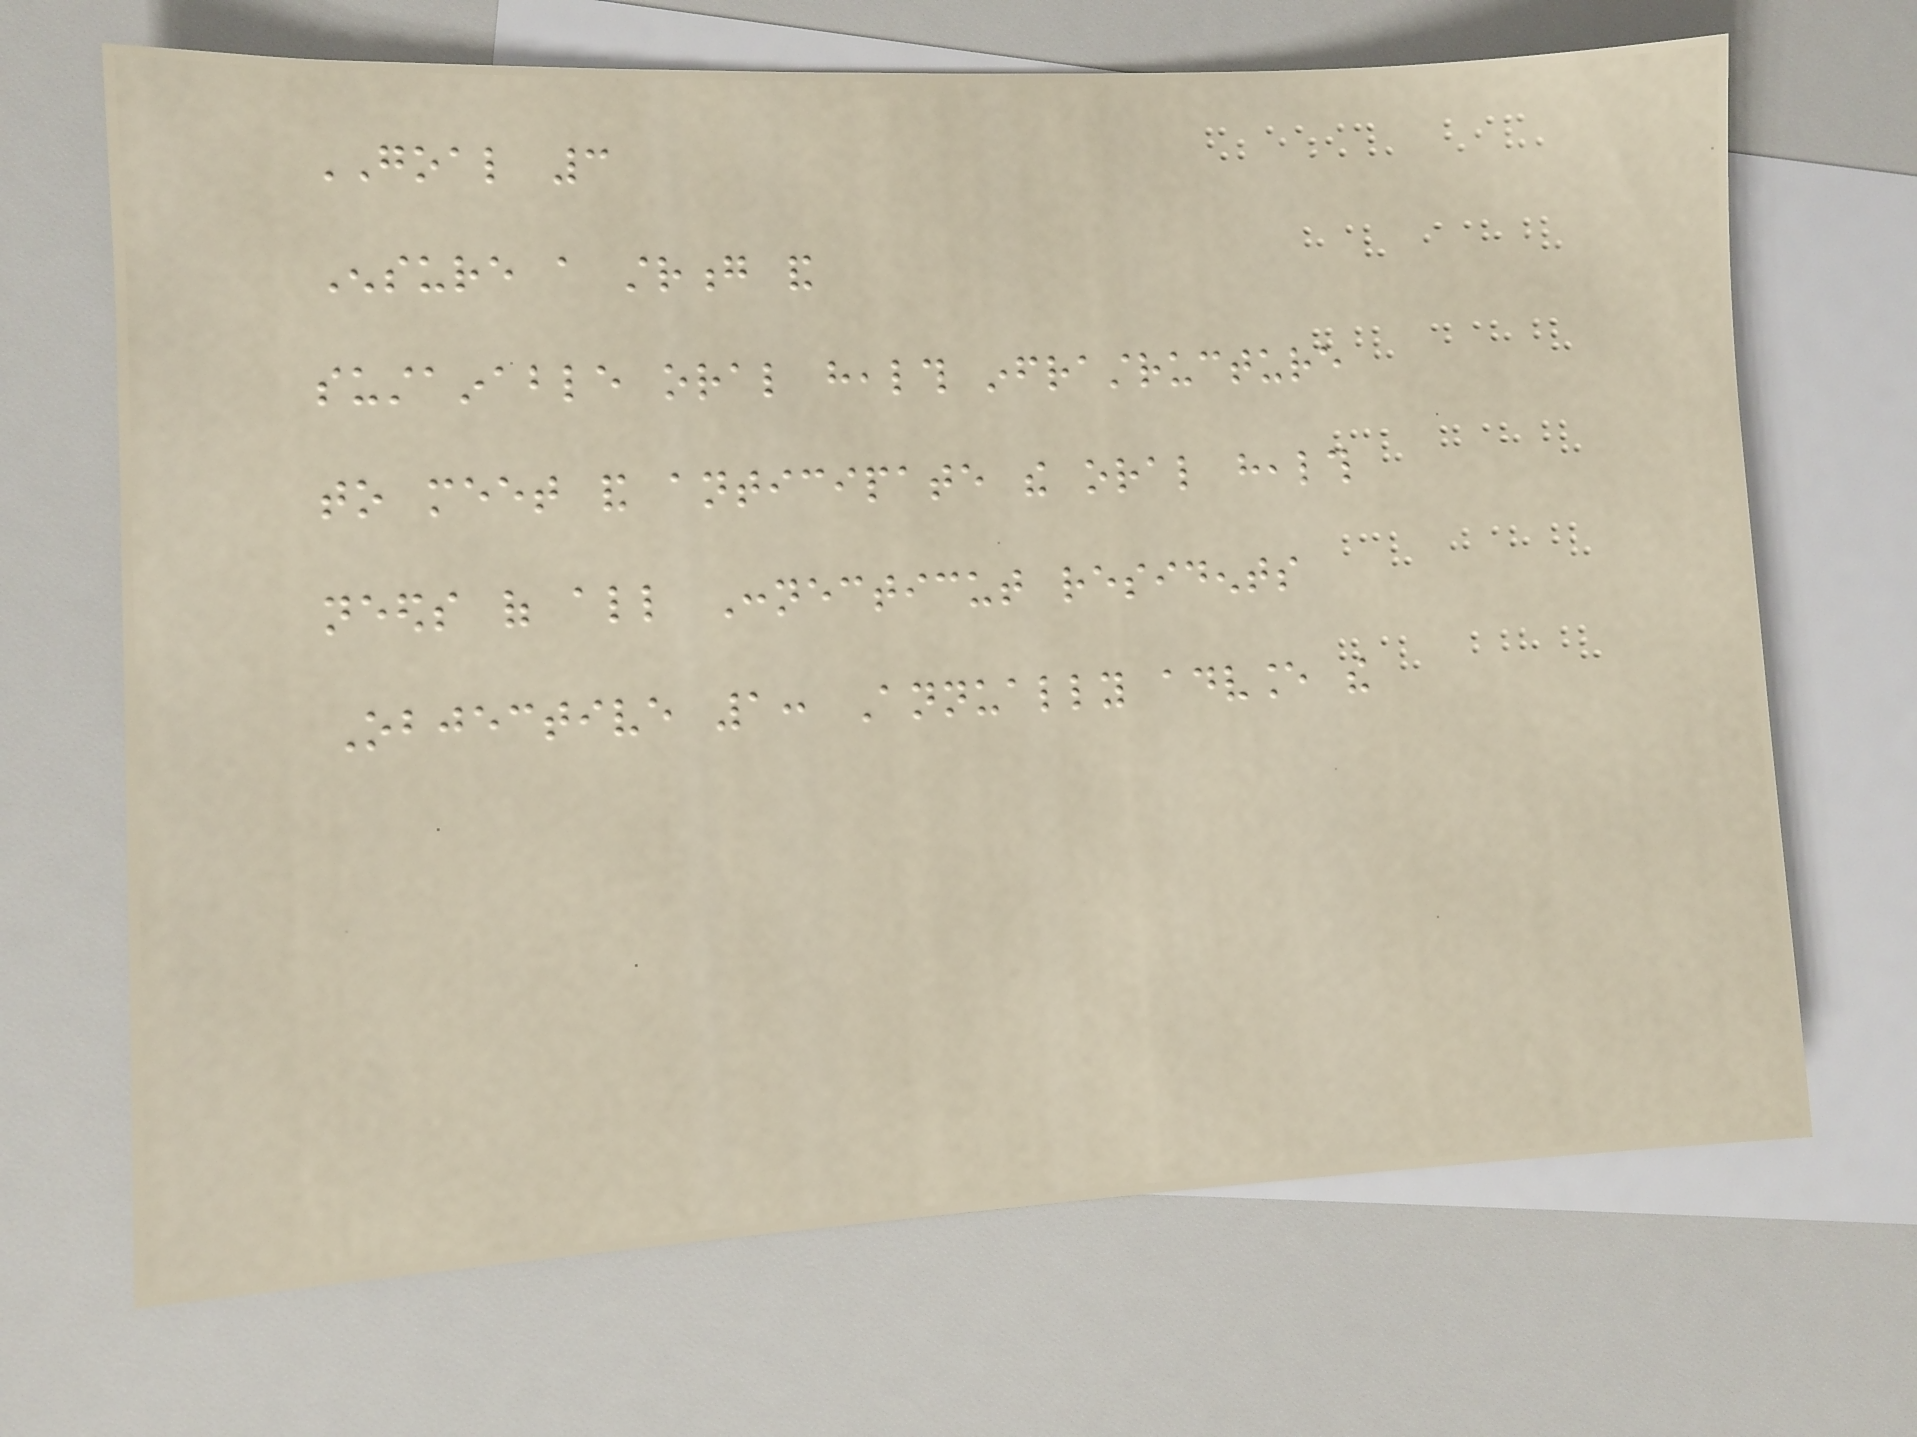GOAL 3
Ensure a strong and
sustainable oral health infrastructure
to meet and anticipate the oral health
needs of all Connecticut residents
Objective 1: Annually advance the
